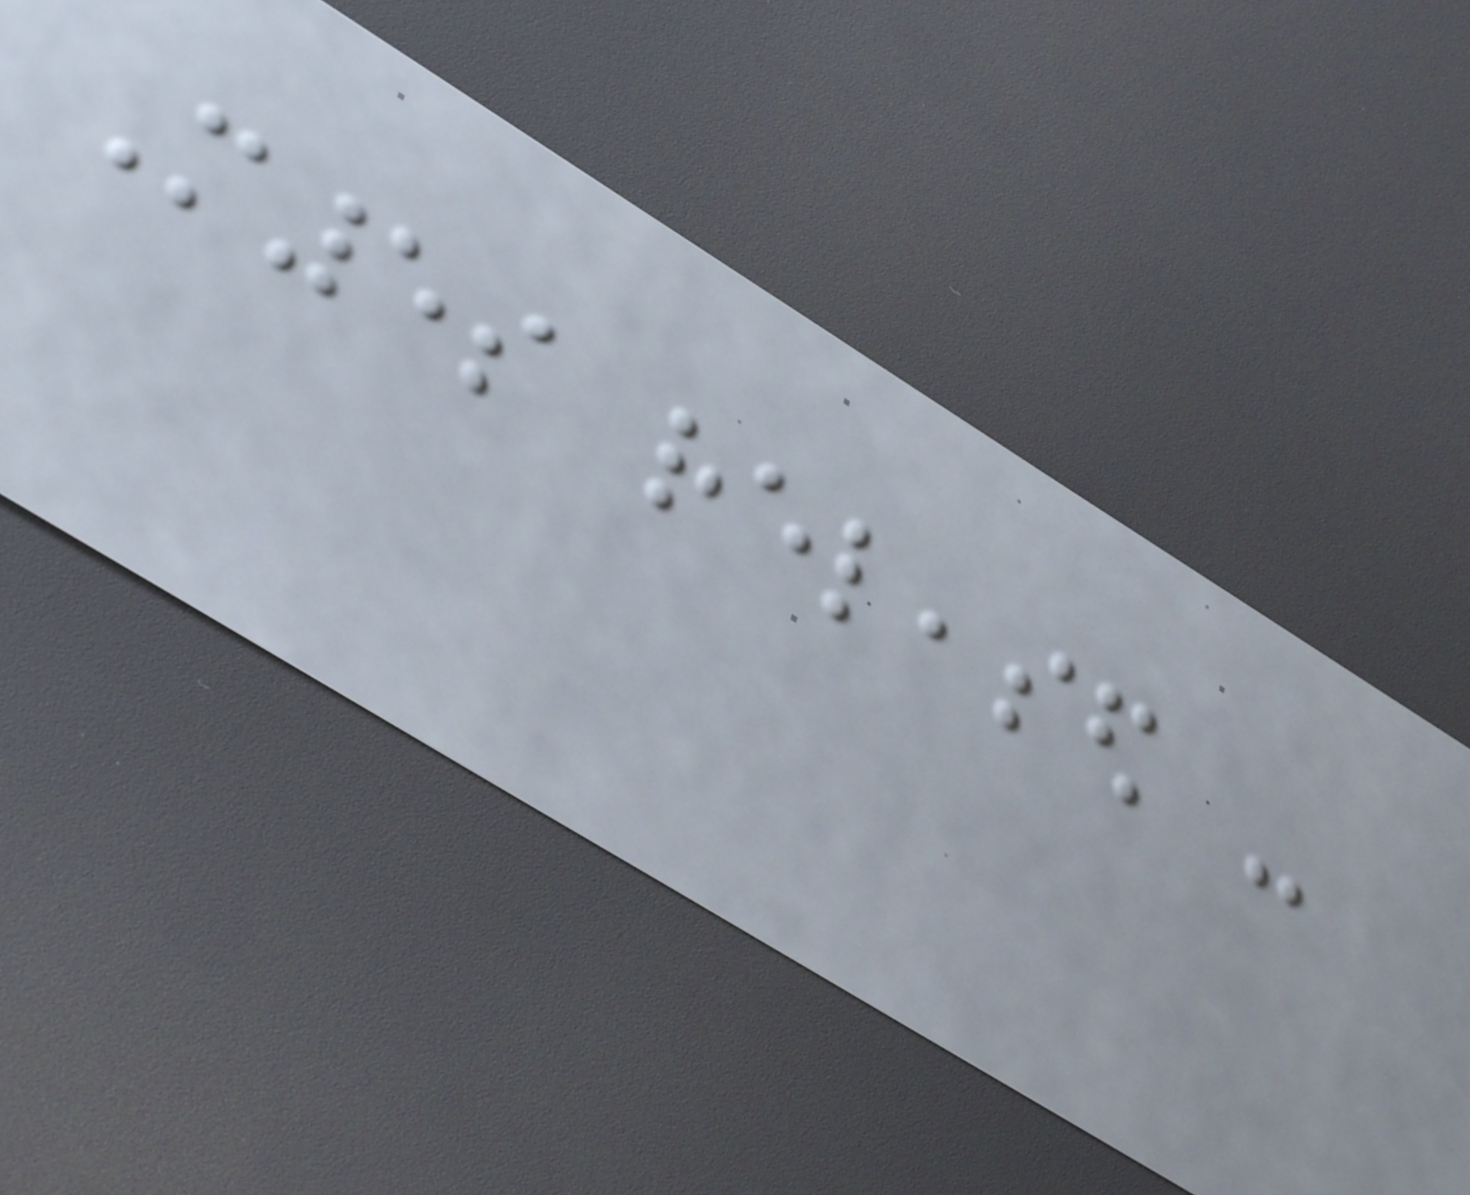M5s released -
